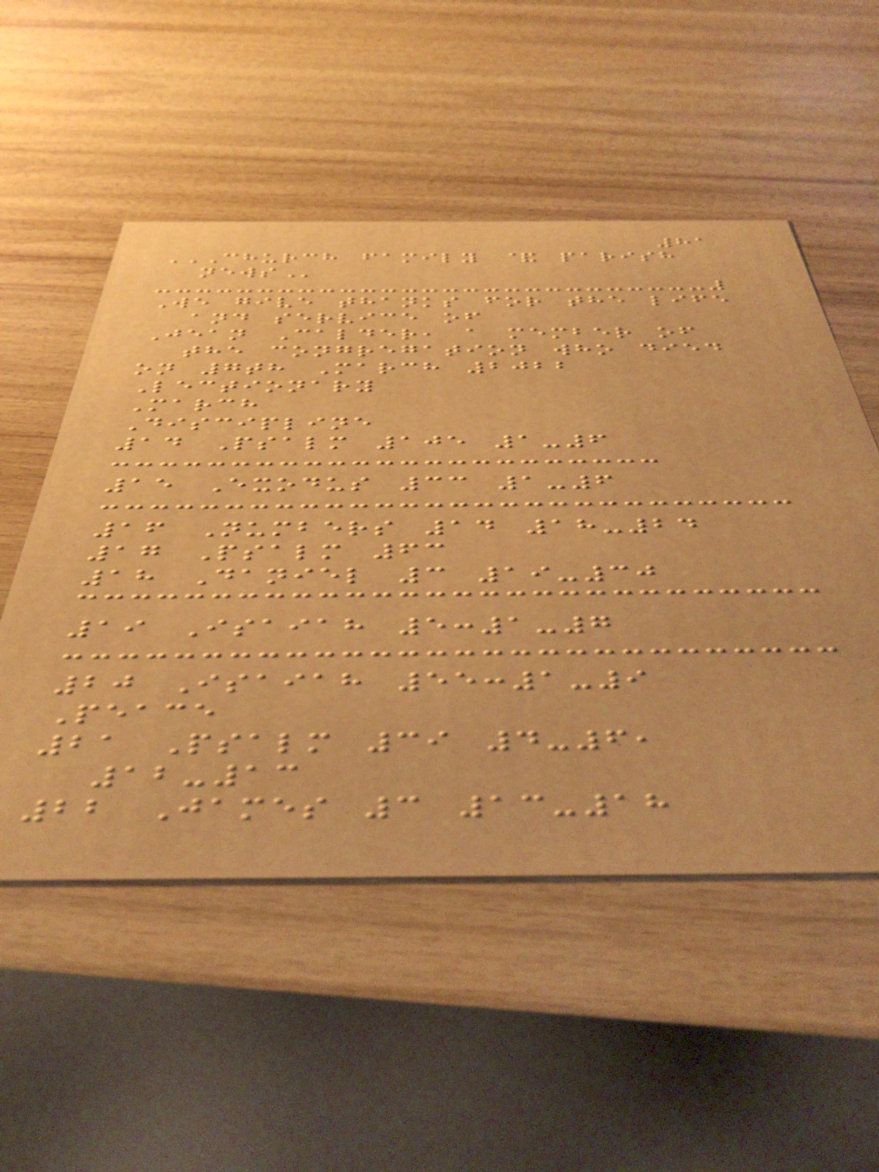81
CHURCH FAMILY & PARISH
NEWS
We give thanks for the life
and service of
Jean Calder, a member of
the congregation who died
on 7th March 2022
Lectionary
March
Discipline
14 Psalm 105 1-6
15 Exodus 33 1-6
16 Numbers 14 18-24
17 Psalm 63
18 Daniel 3 19-30
19 Isaiah 5:1-7
20 Isaiah 55:1-9
Peace
21 Psalm 39 4-6,
12-13
22 James 3 13-18
